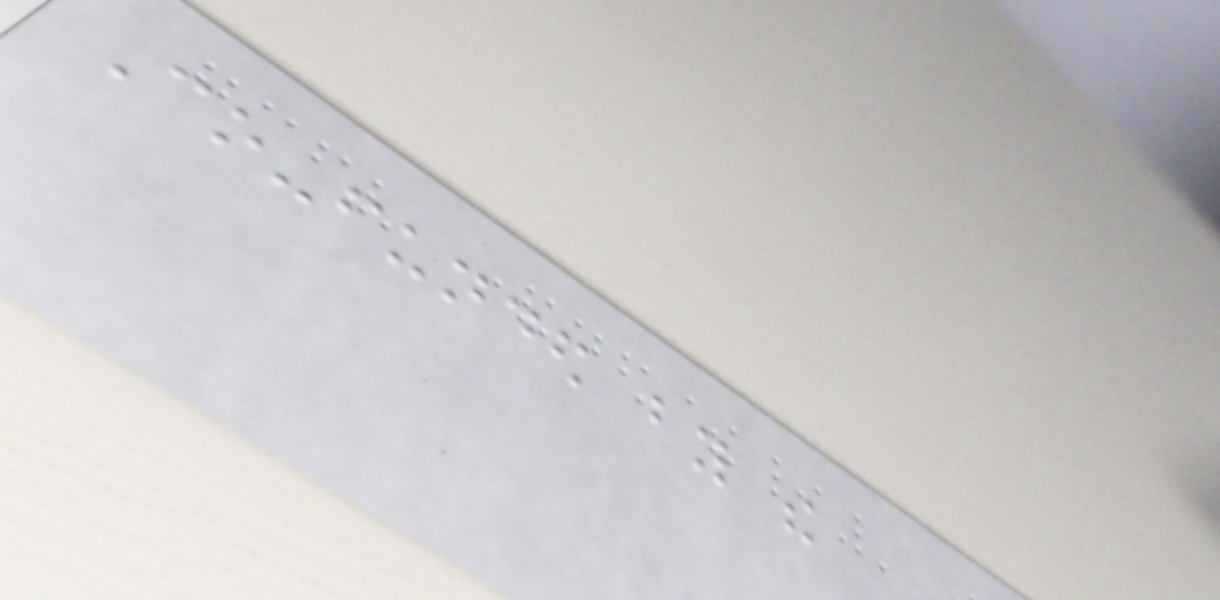Co-funded by the
